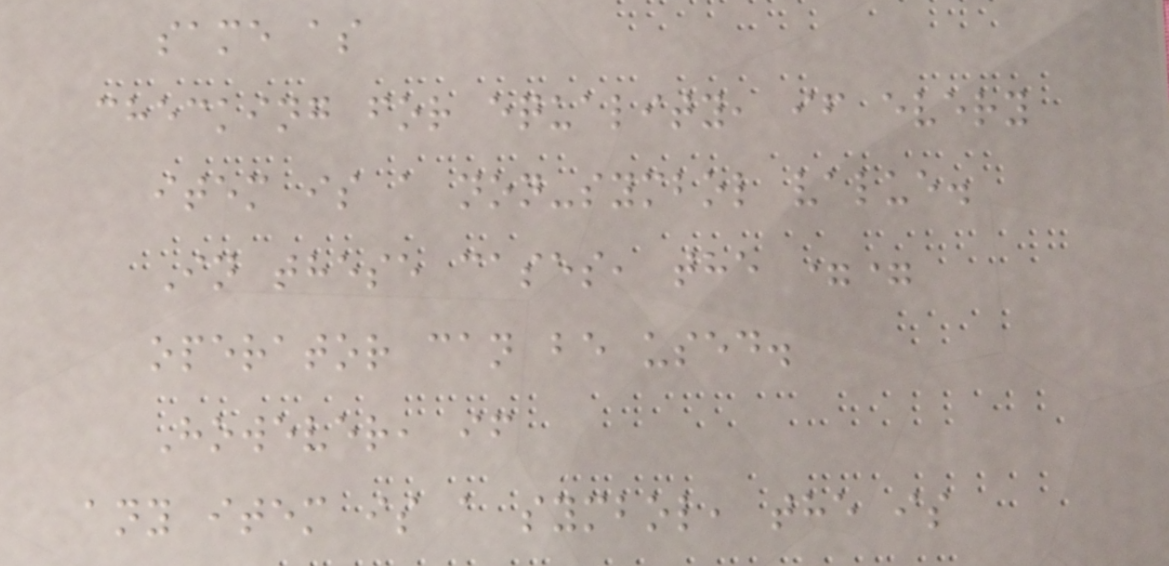same as
checking for equality, if every
item is a non-symbol value.
In these cases, the ==
operator can be used.
However, if
any item is a symbol, the is
